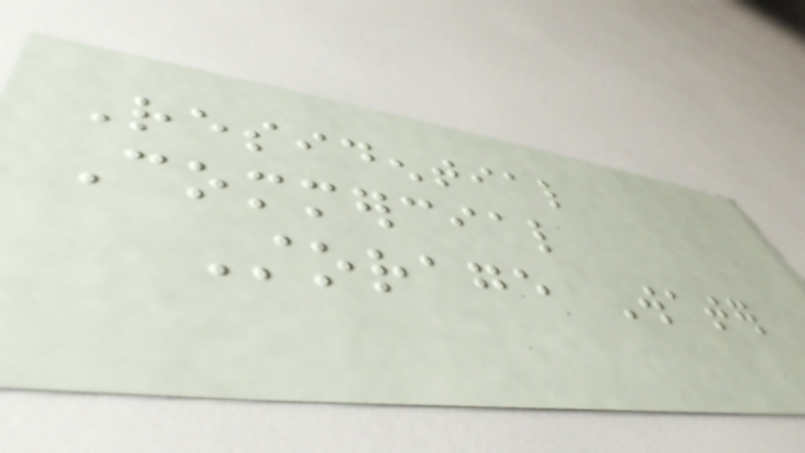Residential
Commercial
Storage Water
